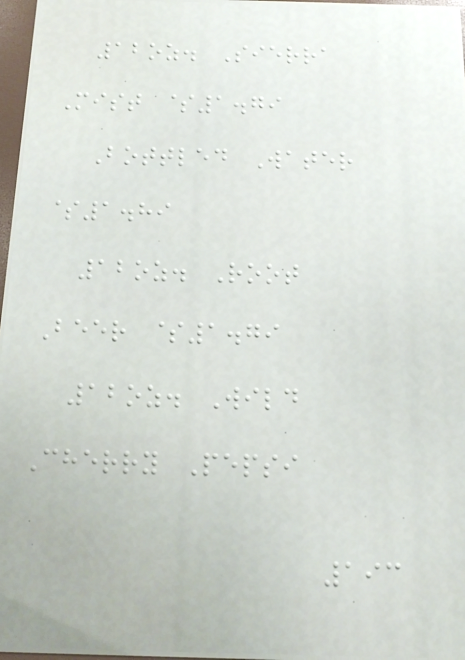12oz. Sierra
Mist $1.79
Bottled Water
$1.89
12oz. Root
Beer $1.79
12oz. Wild
Cherry Pepsi
193
